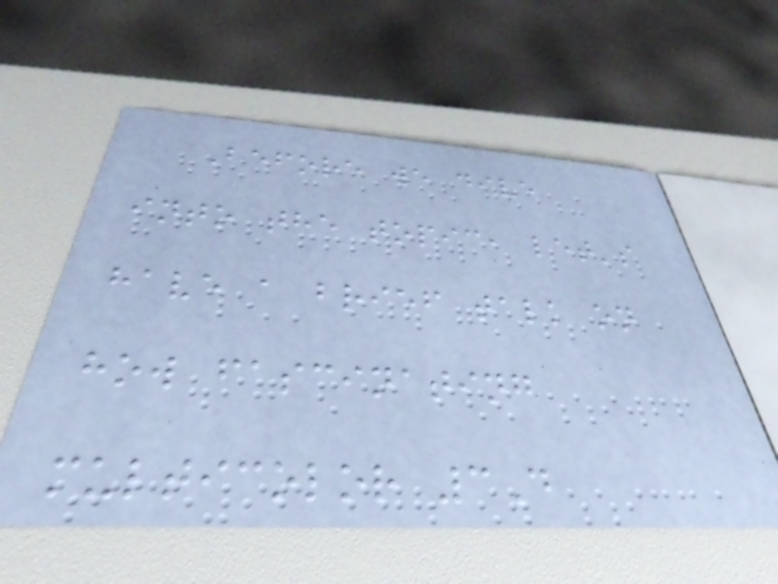Before we dive
into the topic, let's
have a brief talk on
how fascinating
multicolor 3D
